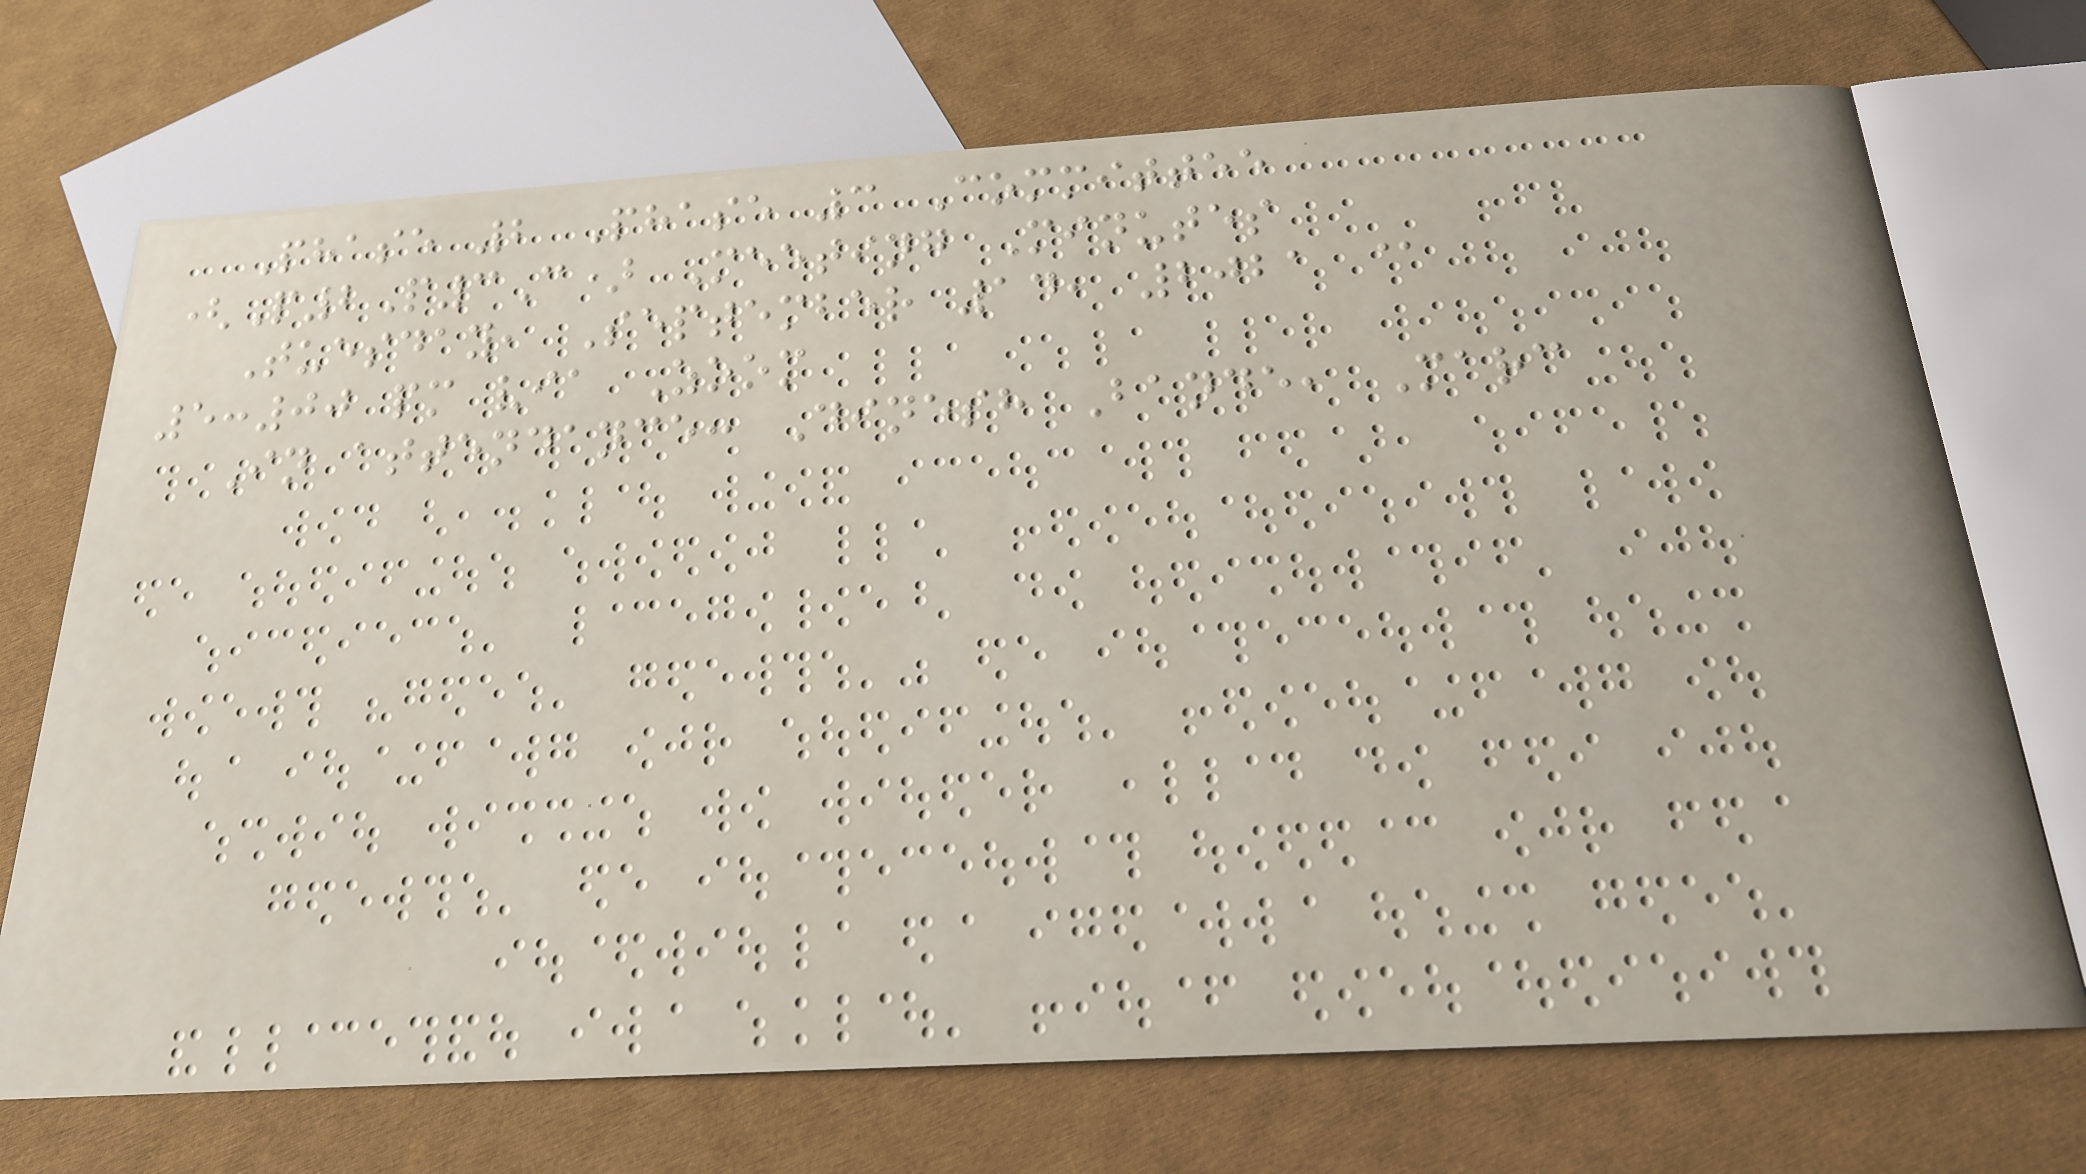Phase 2 Phase 3 Committee
(P2P3C) Meeting Minutes
Tuesday, September 14, 2021 @
5:00 pm via Zoom
In attendance: Dinesh Bande, Marc
